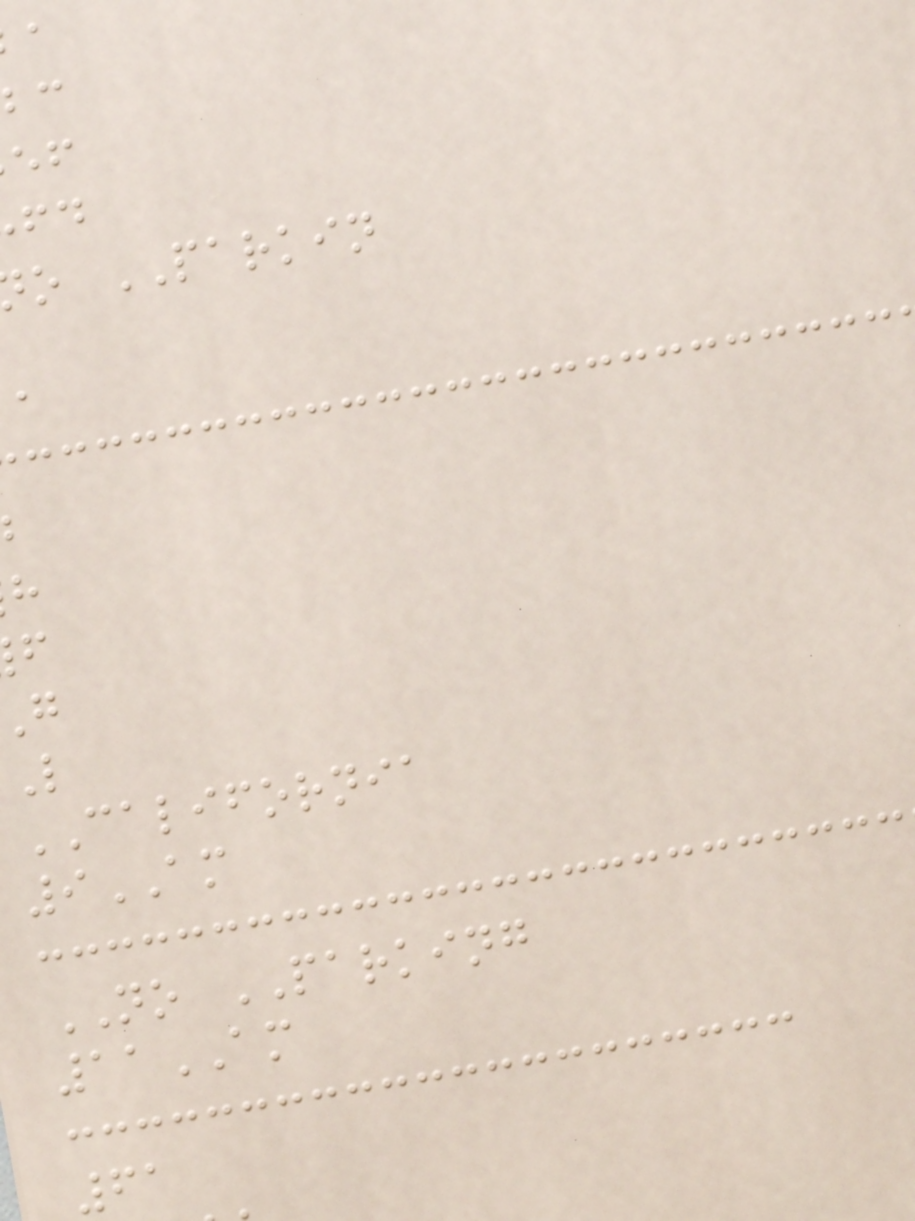o PARKIN
L
CALIFORNIA
9AM
NO PARKING
11AM
61
